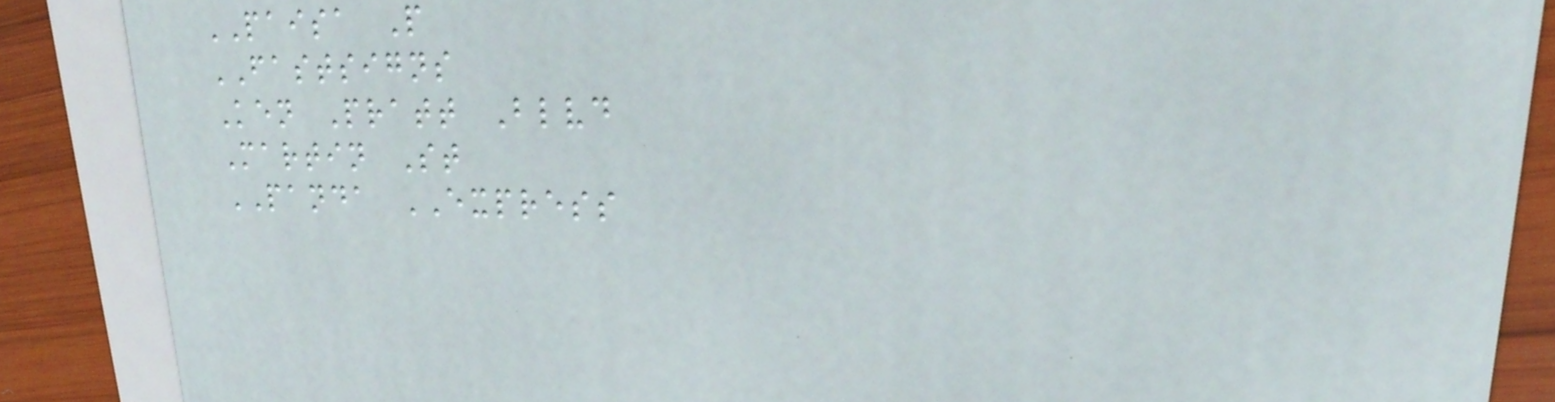PAISA P
FASTSIGNS
Ken Pratt Blvd
Martin St
PANDA EXPRESS
